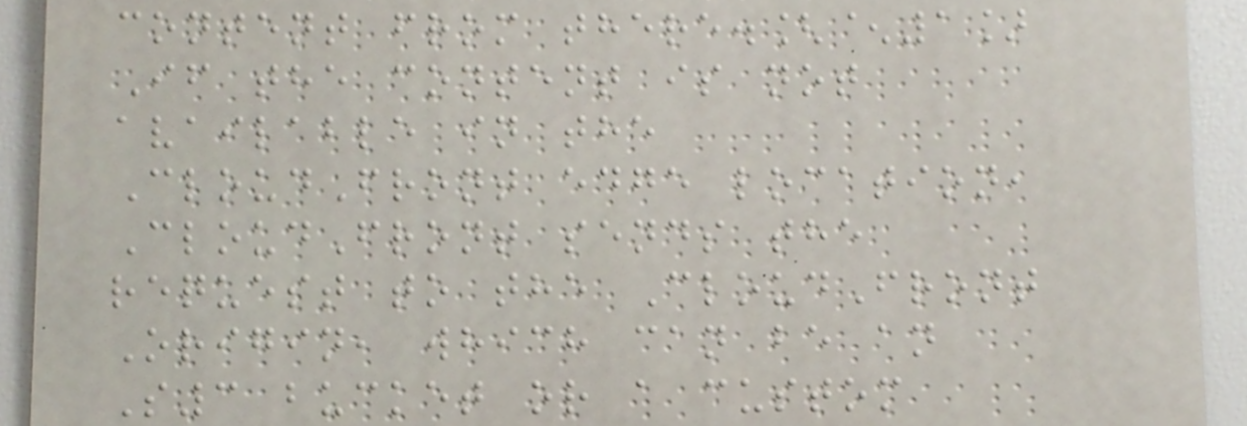content from there.[^1]
If the content is not
available in the
CloudFront edge location,
CloudFront sends the
request to the CloudFront
Origin, which can be an
S3 bucket or a custom
